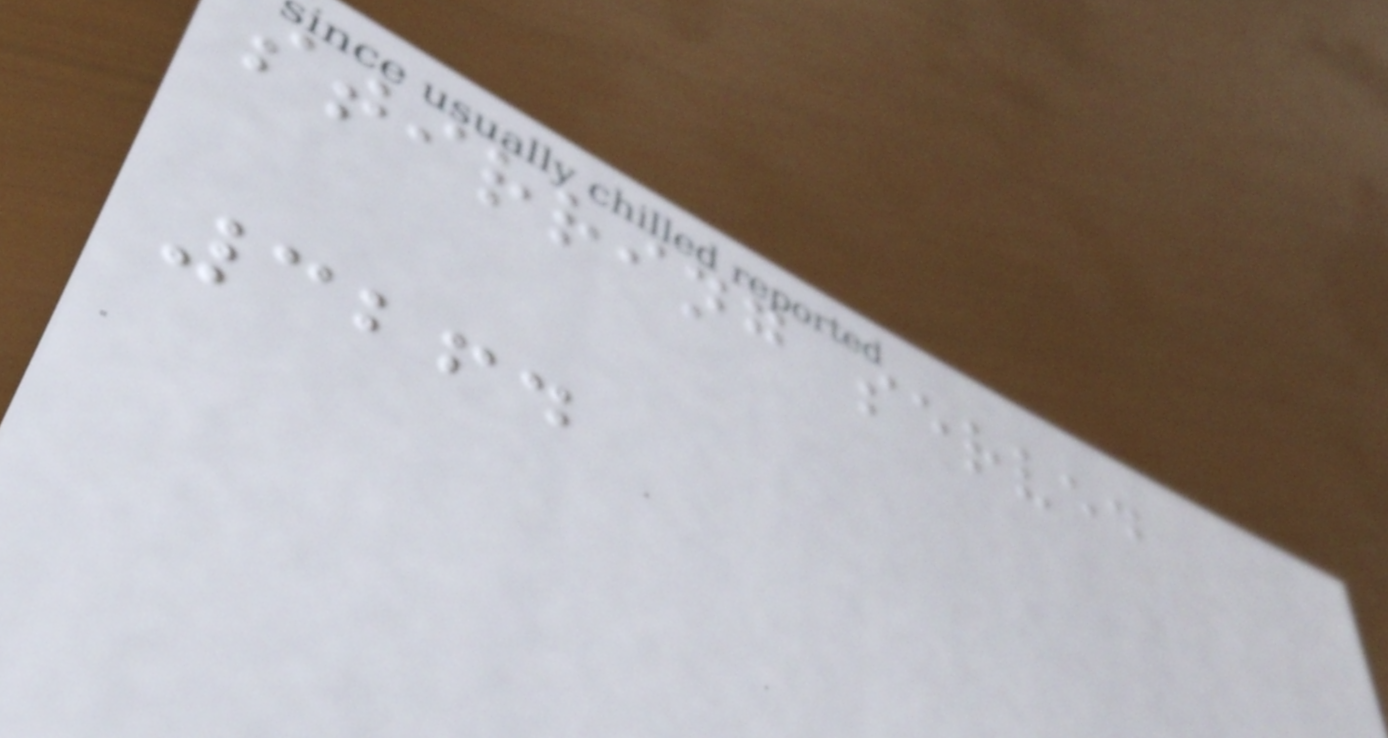stirring served
3264
